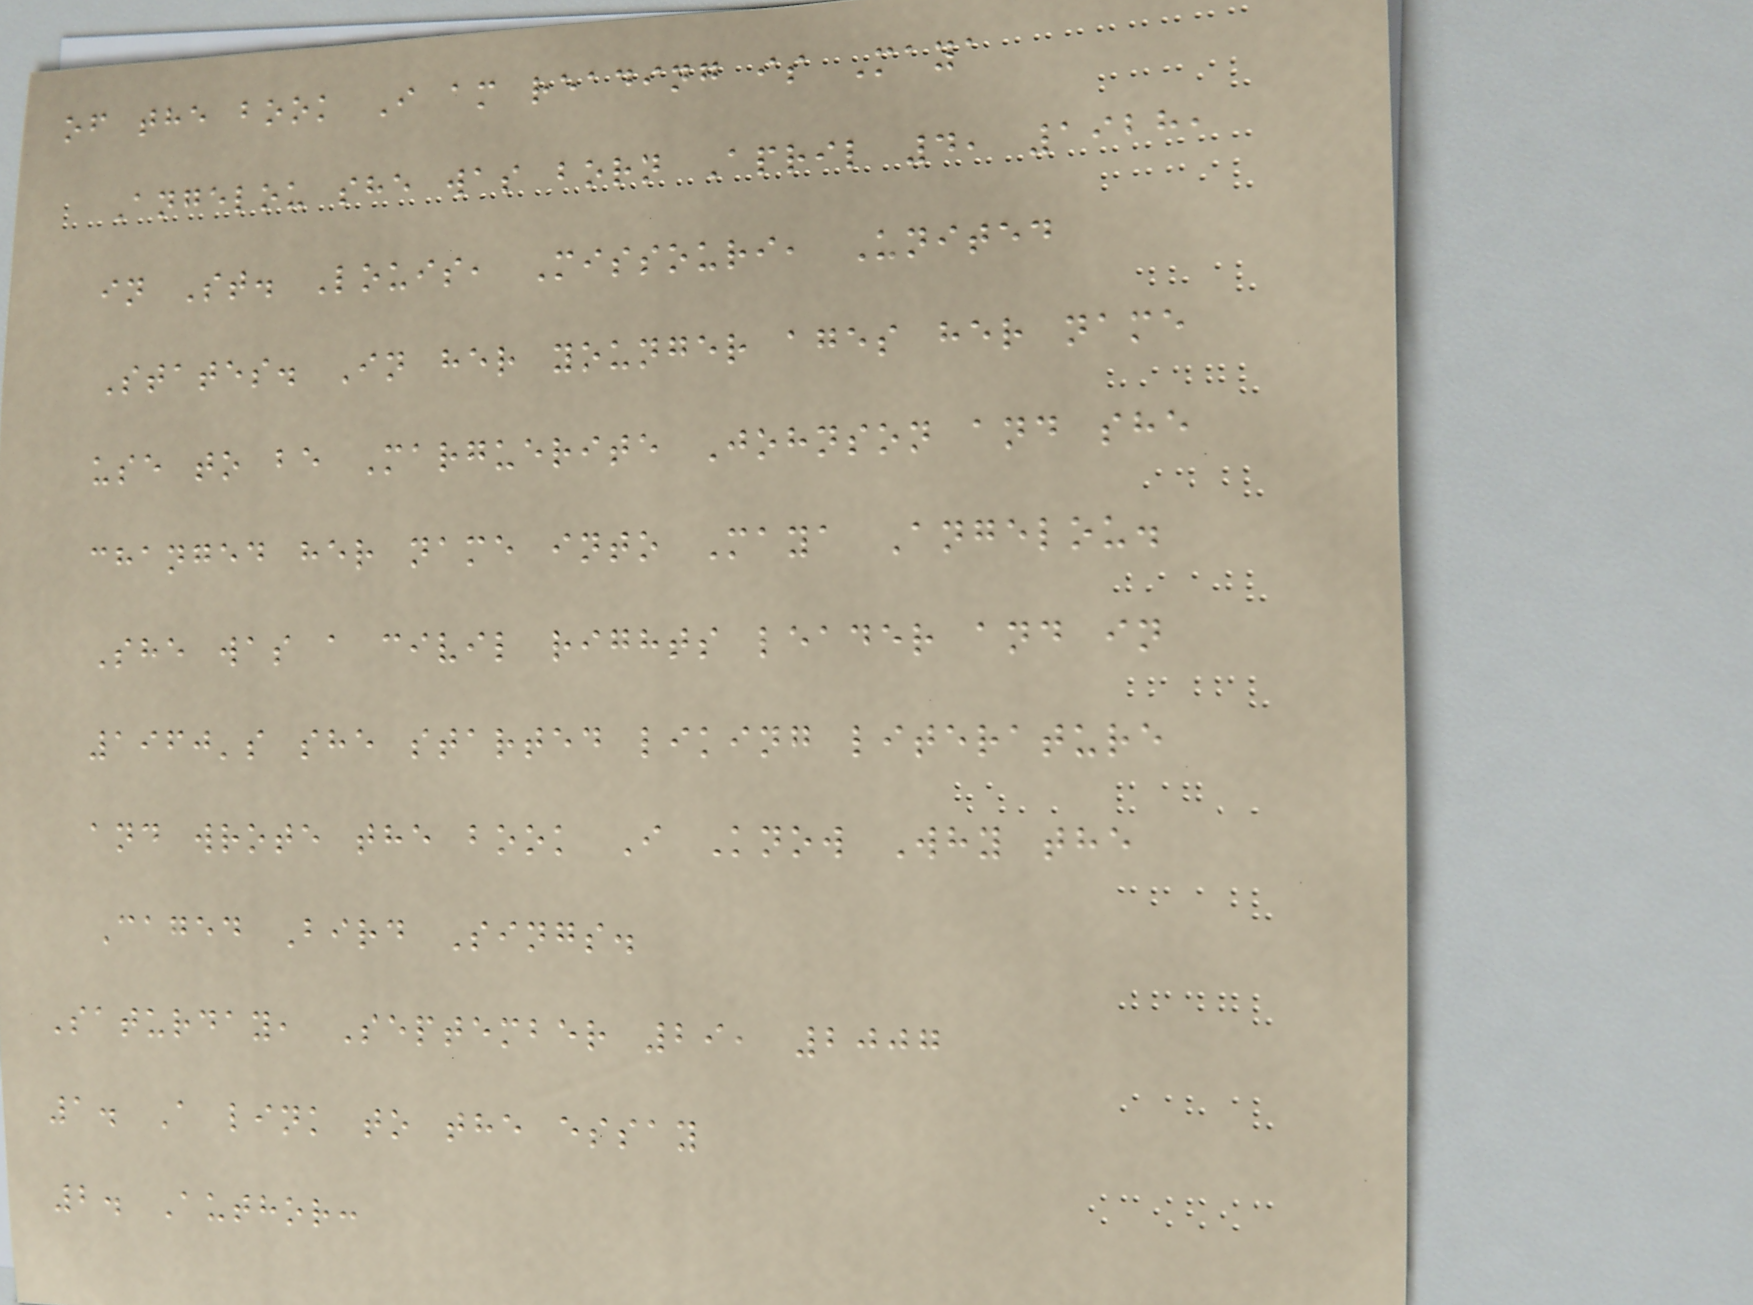of the book I am reading is Maya
Angelou she was born April 4, 1928,
in St. Louis, Missouri, United
States. In her younger ages her name
use to be Marguerite Johnson and she
changed her name into Maya Angelou.
She was a civil rights leader and in
1960's she started liking literature
and wrote the book I Know Why the
Caged Bird Sings.
Saturday, September 29, 2007
1. A link to the essay
2. Author:
